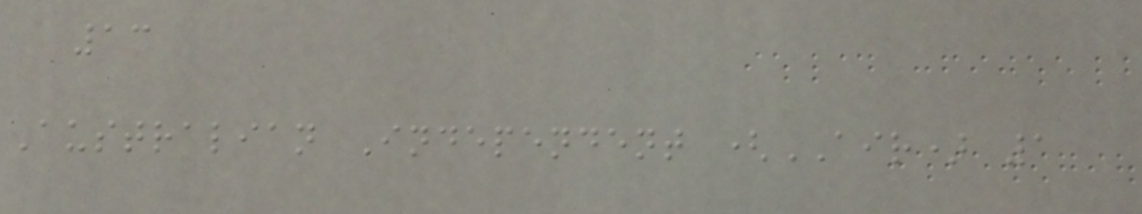13
Australian Independent (AIR) 1
